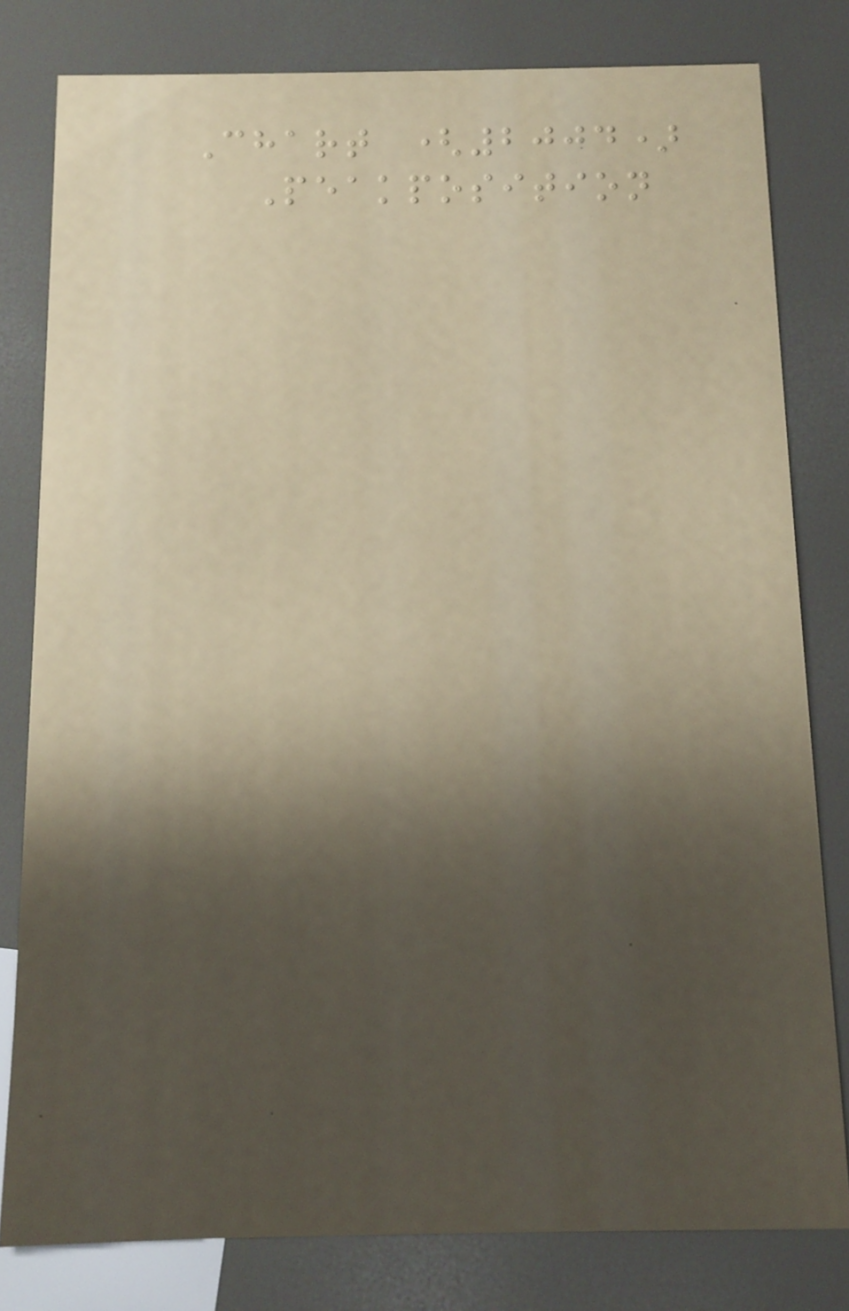Chart (2004)
Peakposition
